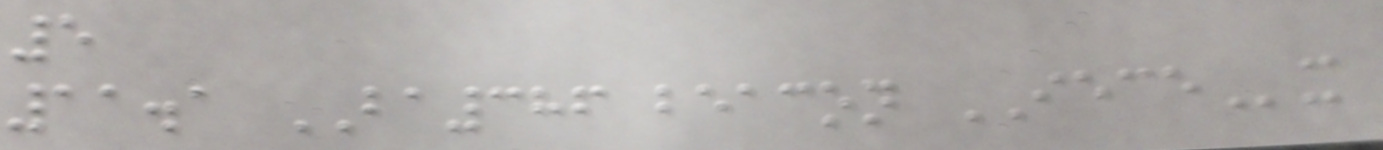5
11.1 BA386 beacon IECEx
